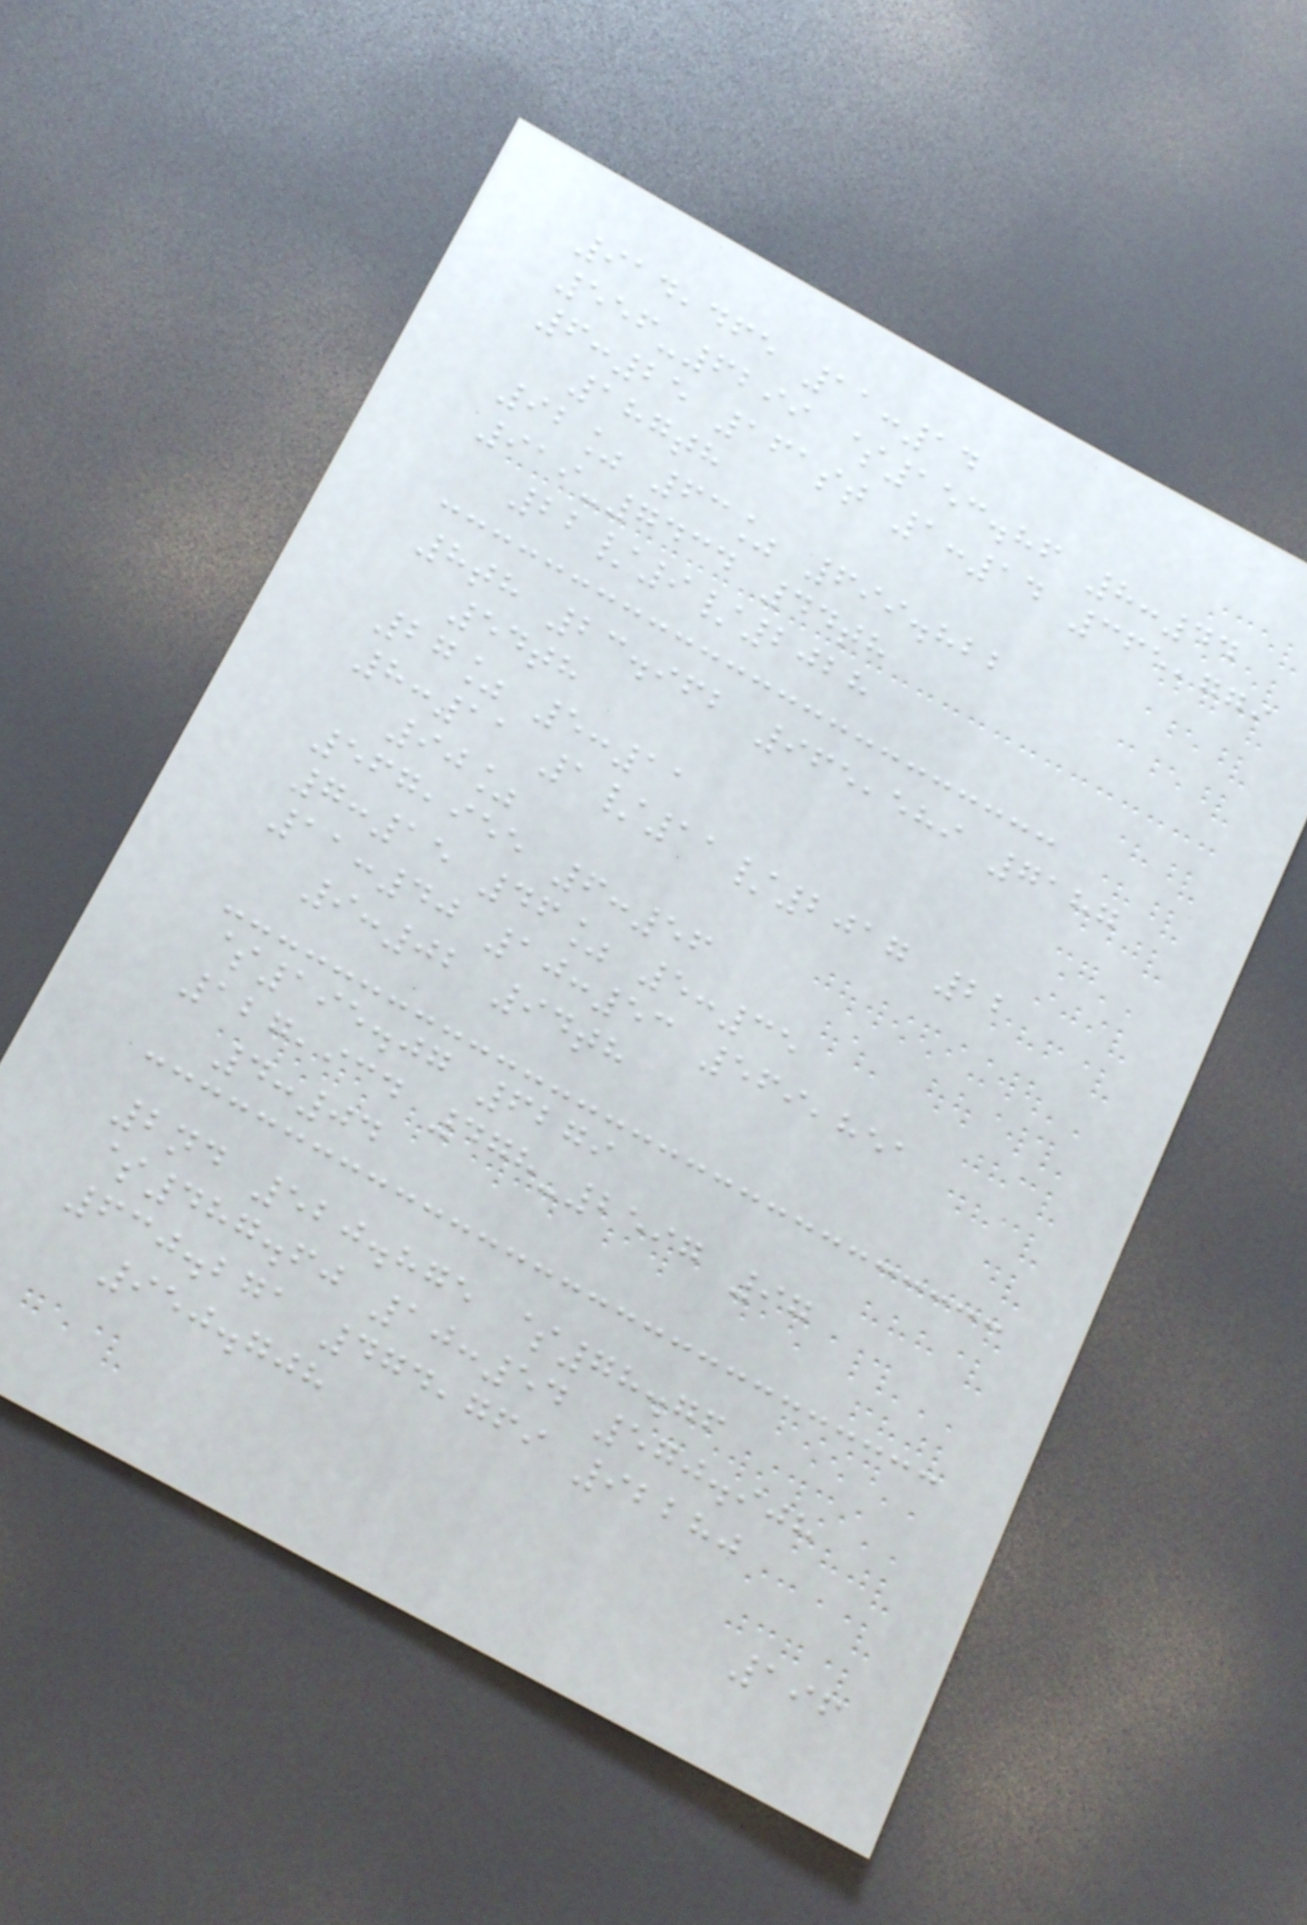914,465 11:14
556-6299 $153.86 8:44
6:25 161st 1:14 365,779
187th
92% 63% 699.822
919-7434 44th
22/9/2028
8th 23.962 965,589 7187
54th
27% 5:11
8:11 1/11/2017 22
90%
567,955 6:56
7:15 46% 5:35
11:40 10:53 569,851
9:02 94th
$195.07 6279
127,934 478-2597 97
4:04
2nd 520.875 $78.76
$487.60 10:54 570.908
630.271 474,769 92280
950.708
196
